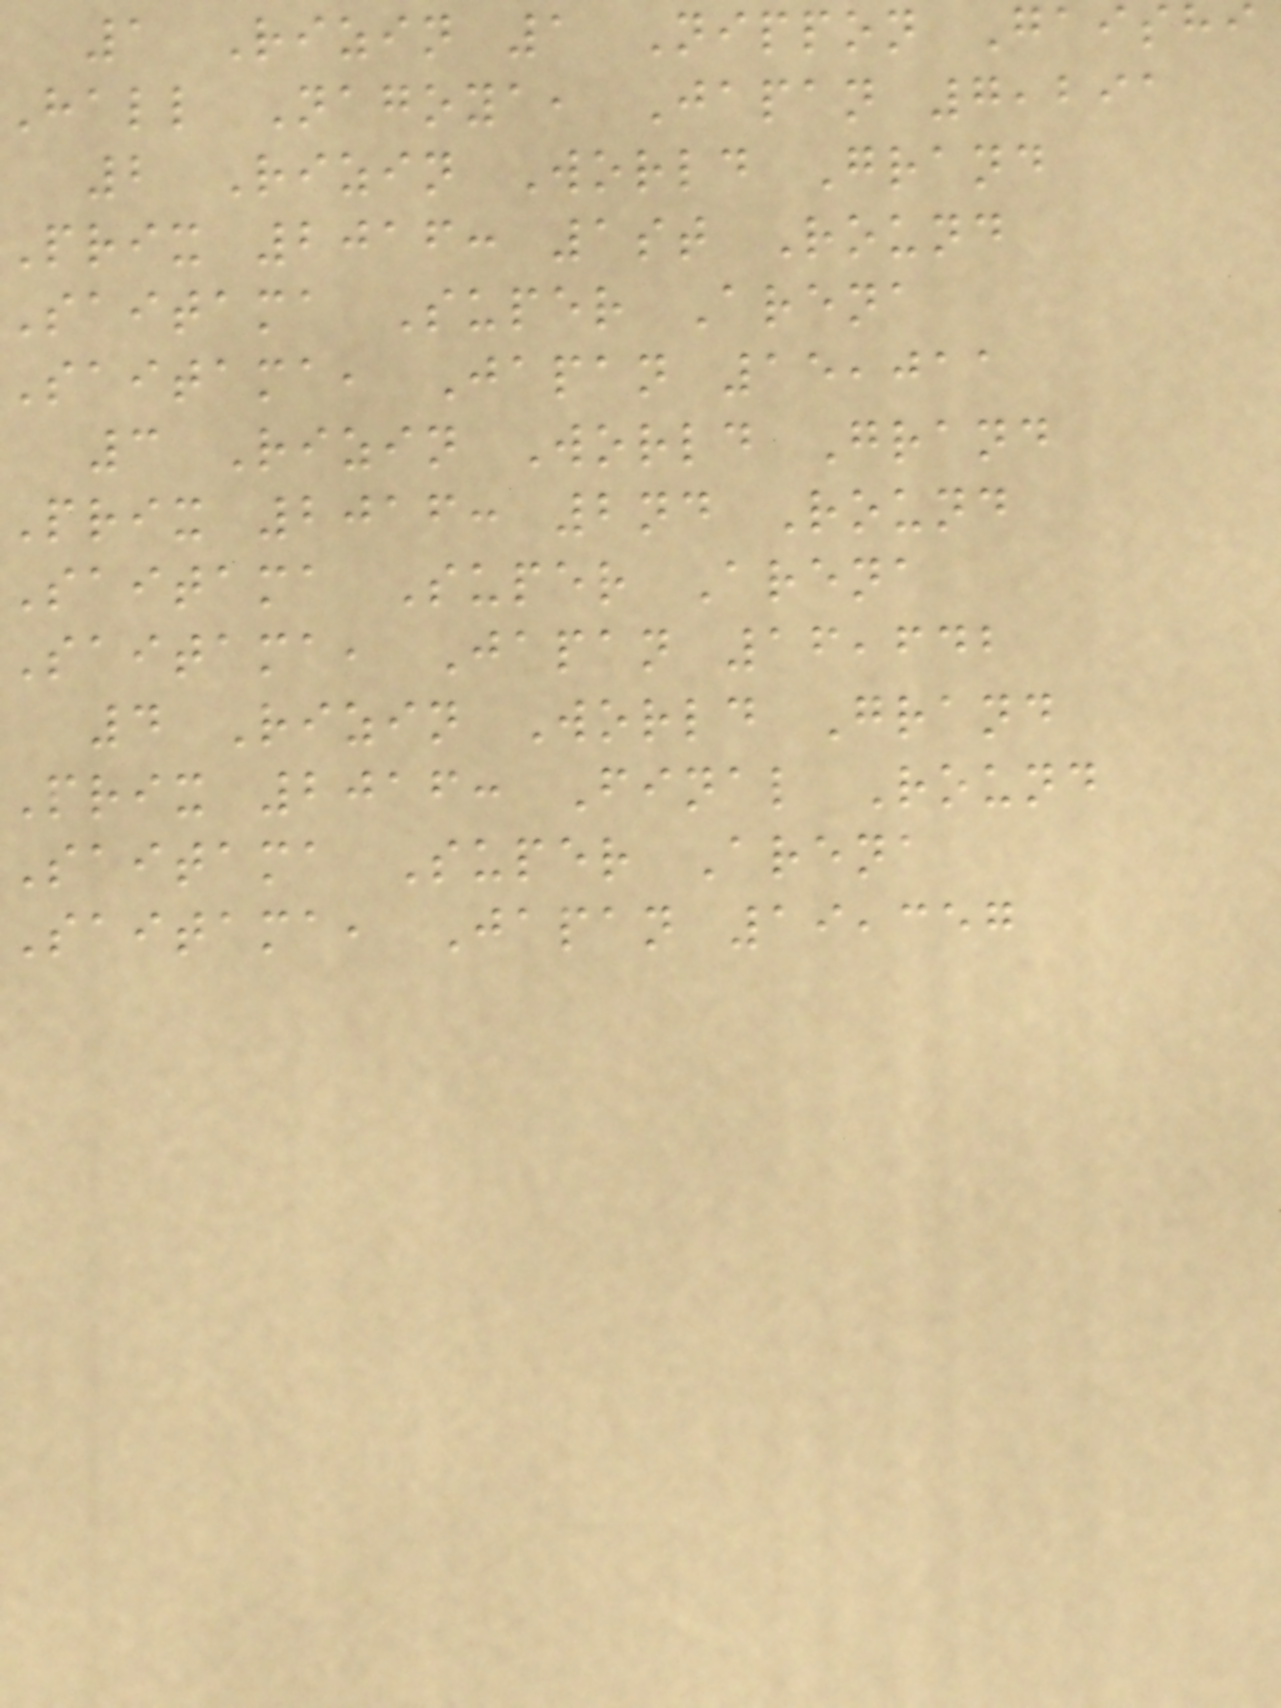1 Rizin 1 Nippon Gaishi
Hall Nagoya, Japan 7,291
2 Rizin World Grand
Prix 2016: 1st Round
Saitama Super Arena
Saitama, Japan 15,011
3 Rizin World Grand
Prix 2016: 2nd Round
Saitama Super Arena
Saitama, Japan 16,642
4 Rizin World Grand
Prix 2016: Final Round
Saitama Super Arena
Saitama, Japan 19,357
